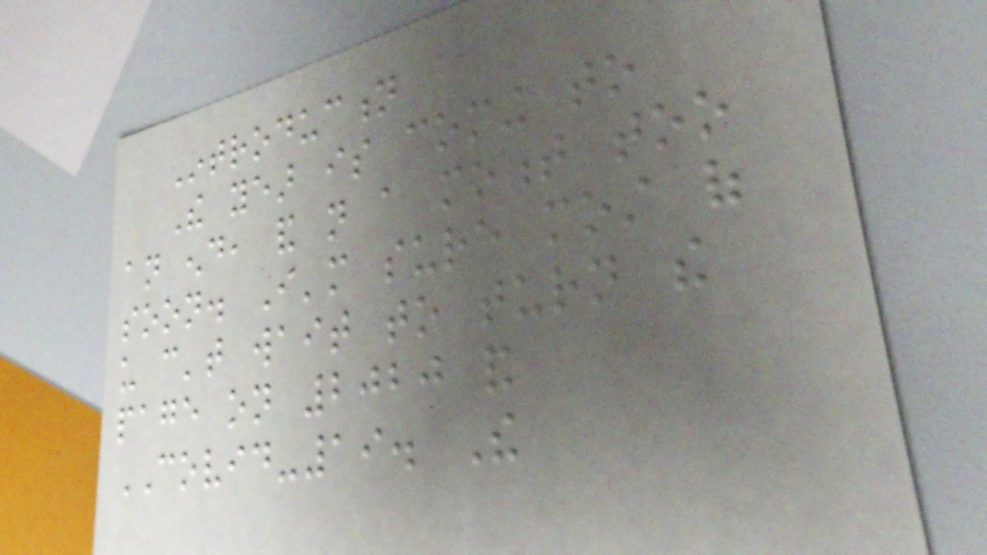Introduction
The year is coming to
an end, and not a moment too
soon. I'm sure most of
us can't wait to turn the
page on 2020 and
COVID-19. The
